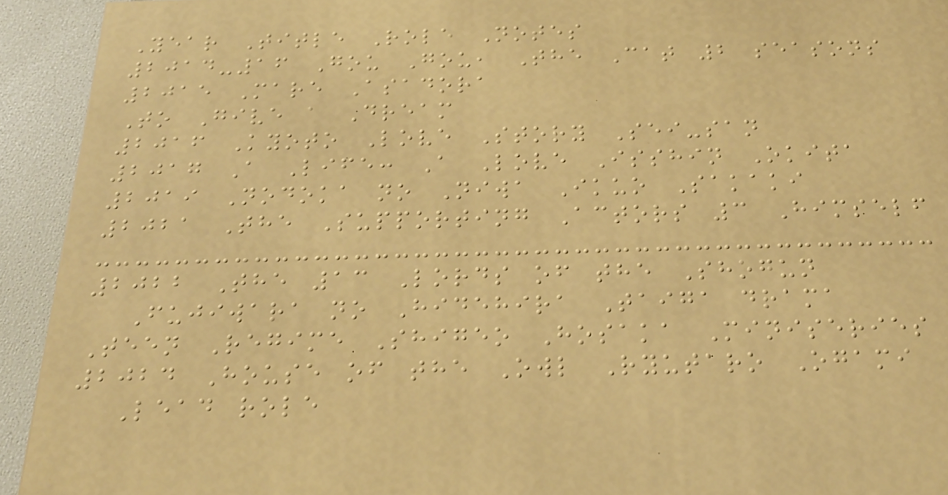Year Title Role Notes
2014-16 Gou Gou, The Cat 2 seasons
2015 Mare Asadora
To Give a Dream
2016 Kyoto Love Story Sei-san
2017 A Life: A Love Isshin Okita
2019 Nodoka no Niwa Ikuo Sakaki
2021 The Supporting Actors 3 Himself
2022 The 13 Lords of the Shogun
Fujiwara no Hidehira Taiga drama
Teen Regime Shigeo Hosaka Miniseries
2024 House of the Owl Ryutaro Ogami
Lead role
